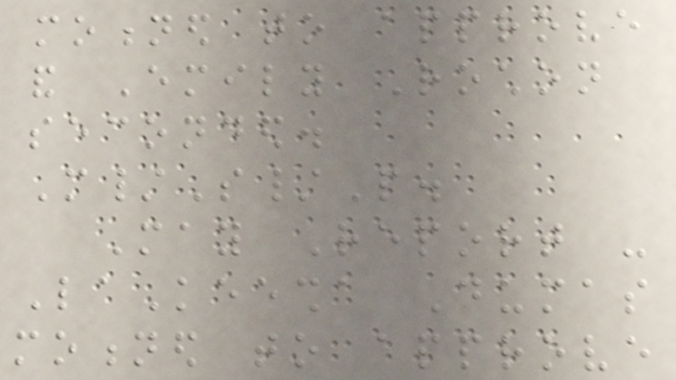motioned to approve
and Emily Rochon
seconded.
M/S/P.
May Report -
LaKeesha Dumas
motioned to approve
